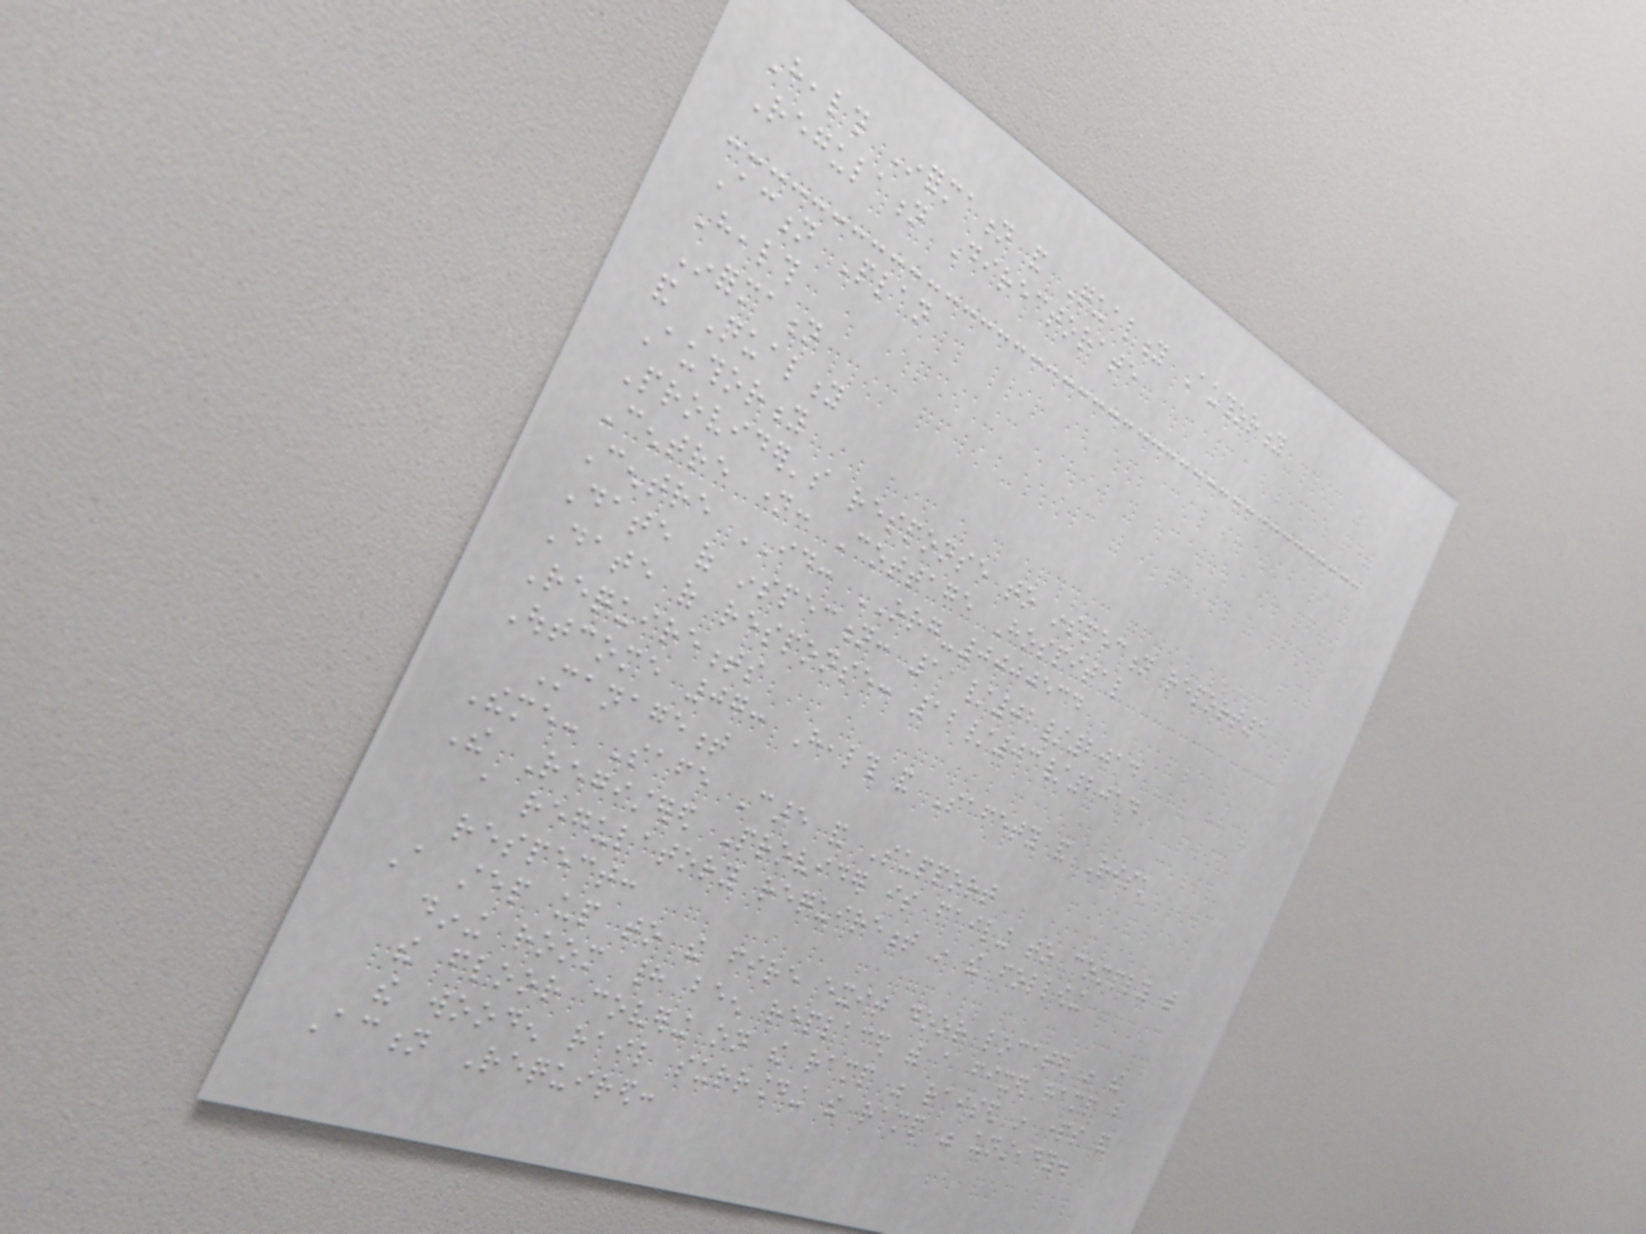Health Information and Quality Authority
Regulation Directorate
Action Plan
Health
Information
and Quality
Authority
Provider's response to inspection report1
Centre name: Cottage Hospital
Centre ID: ORG-0000534
Date of inspection: 11/02/2014
Date of response: 12/03/2014
Requirements
Outcome 07: Health and Safety and Risk
Management
Theme: Safe Care and Support
The Registered Provider is failing to comply with
a regulatory requirement in the following
respect:
A step up to the fire exit door located in the
dining room had been replaced with a fixed ramp but
the floor covering on the ramp was raised in parts and
the wooden rail surrounding the ramp was unsteady.
Action Required:
